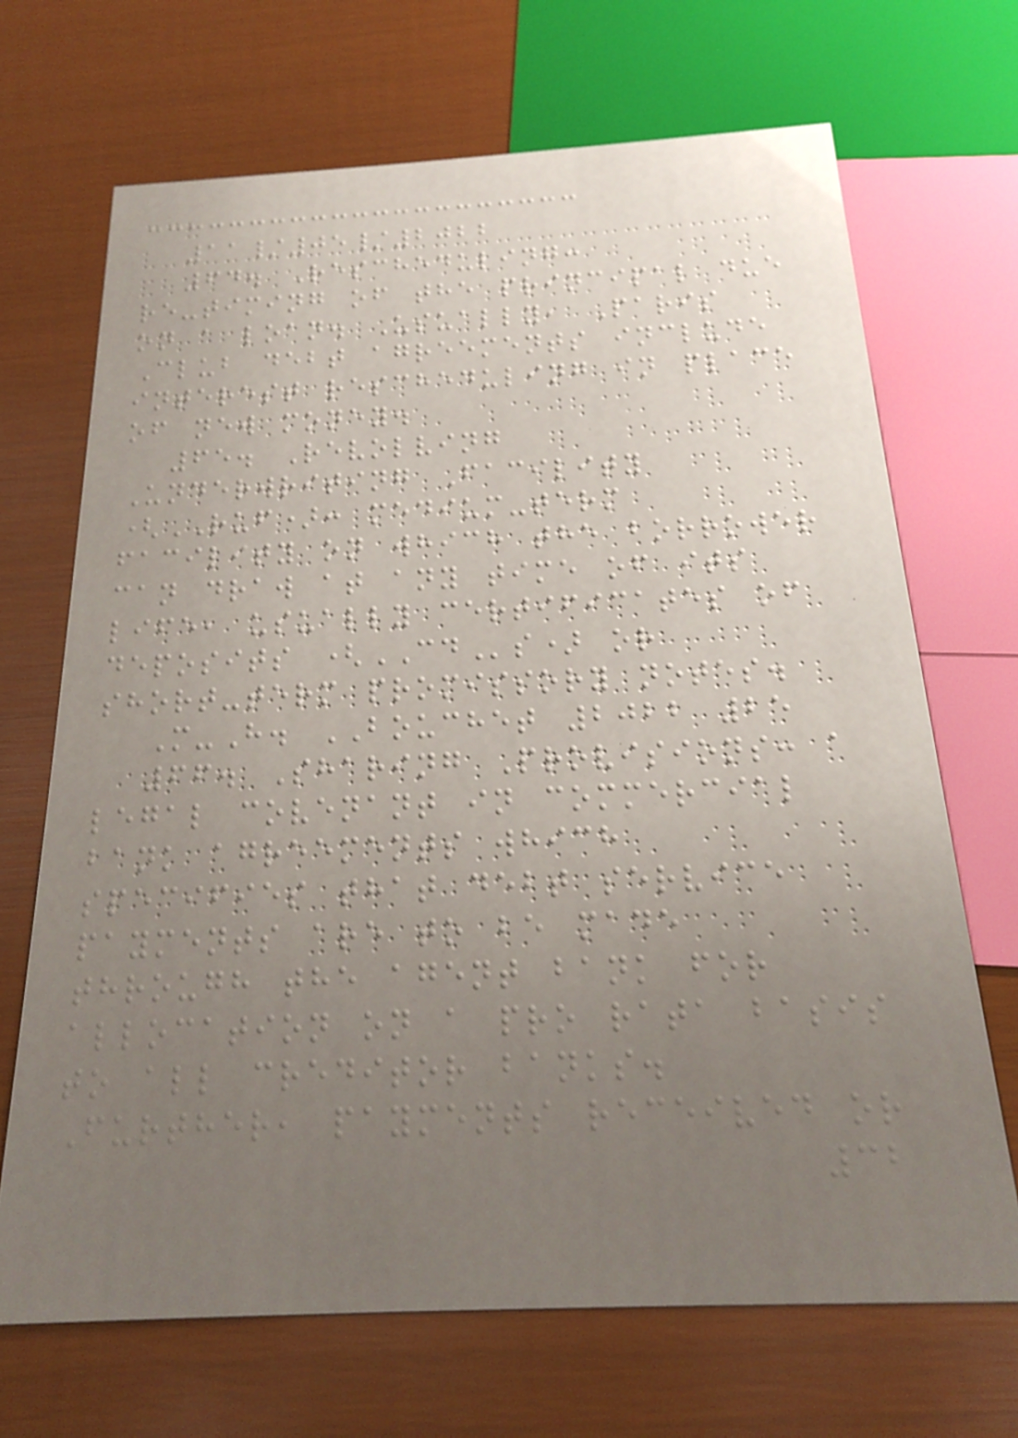11/05/2022
64. Rescheduling:
re-timing of the principal due
on a loan. Usually, Paris
Club debt agreements include
interest rescheduling in place
of new money.
65. Revolving
Underwriting Facility
(RUF): medium-term
facility on which the borrower
can draw at any time of its
life, usually certificates of
deposits (CDs) or
short-term promissory notes.
M-H. BOUCHET 2022 25
66. Sharing Provisions: a
legal covenant in commercial
bank agreements which
specifies that debt service
payments are to be made
through the agent bank for
allocation on a pro rata basis
to all creditor banks.
Further, payments received or
32
